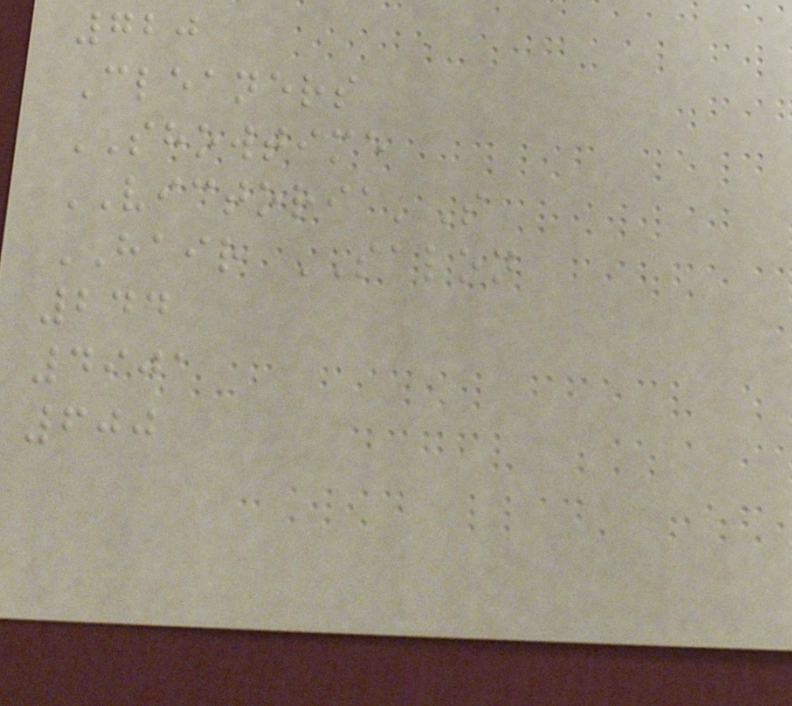720
Cleaners
SHOWTIME
VICTORIA'S
HAIR SALON
244
4901
600
